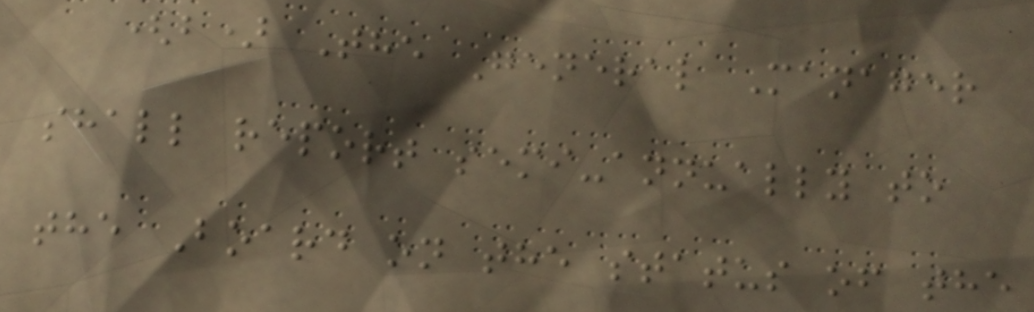(b) The General Manager
shall report semi-annually to
the Board on the status of the
